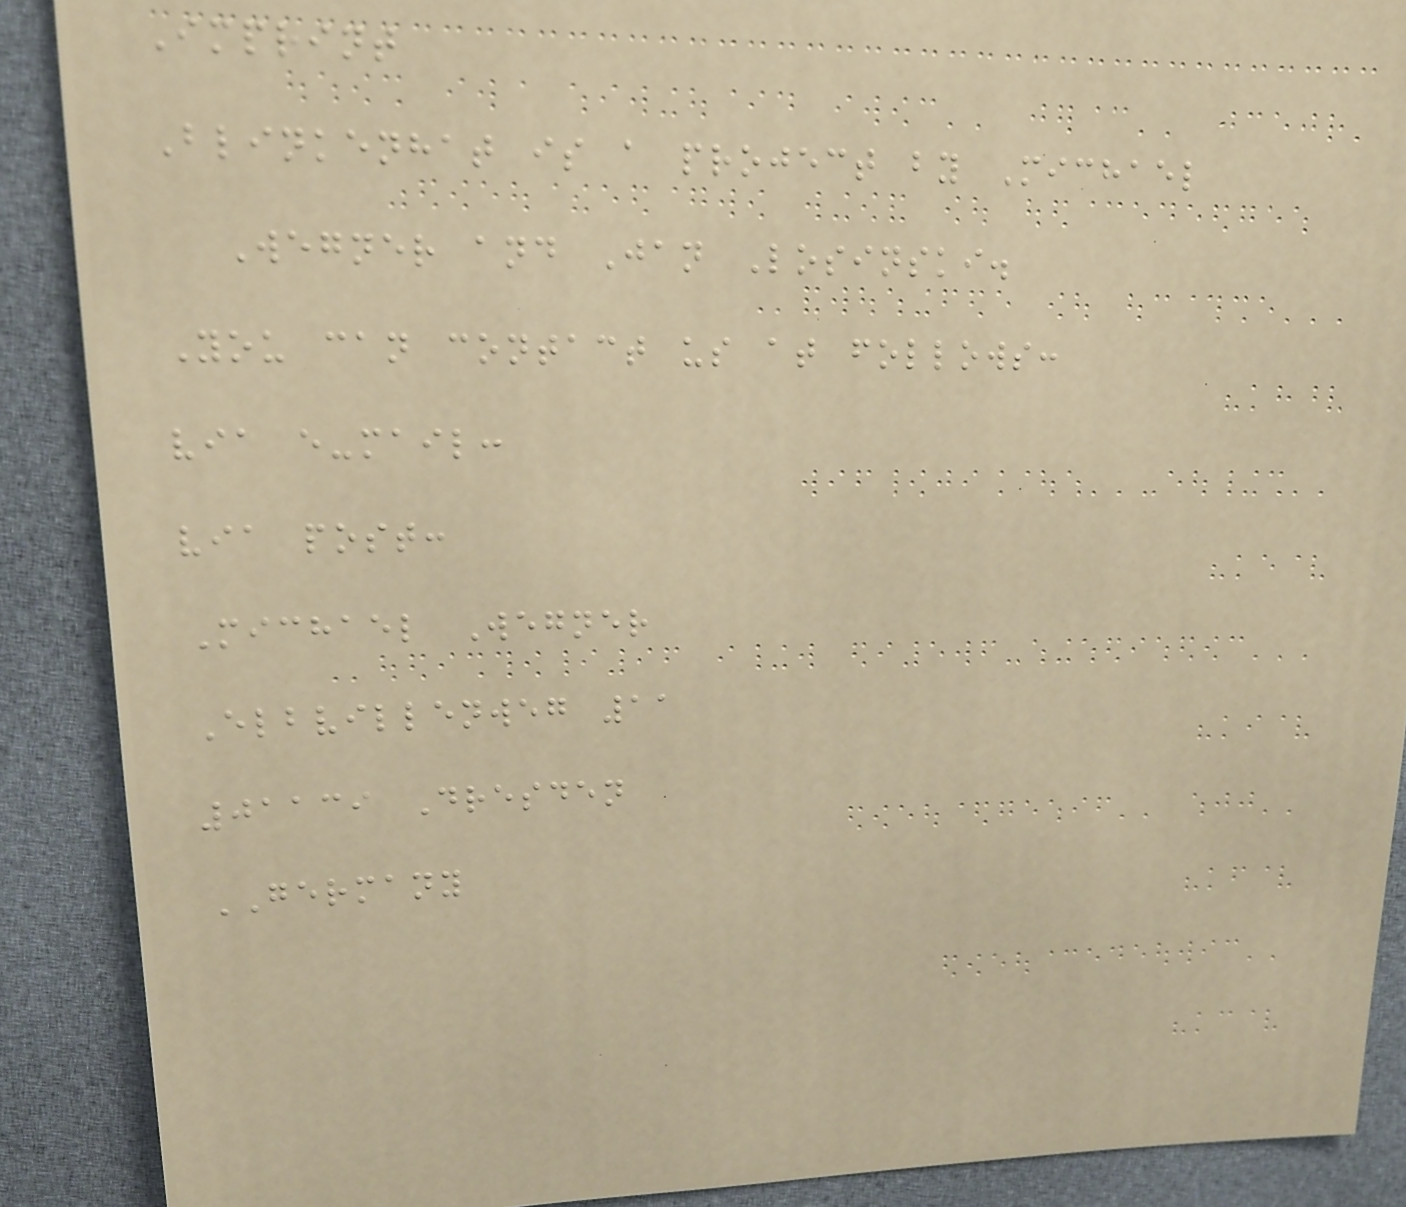Imprint
Blinkenhat is a project by Michael
Wegner and Jan Losinski.
You can contact us at follows:
via e-mail:
via post:
Michael Wegner
Elbvillenweg 11
01139 Dresden
GERMANY
